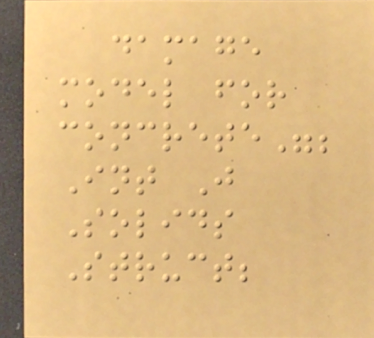damage
model for
concrete";
Int J
Solids
Struct;
